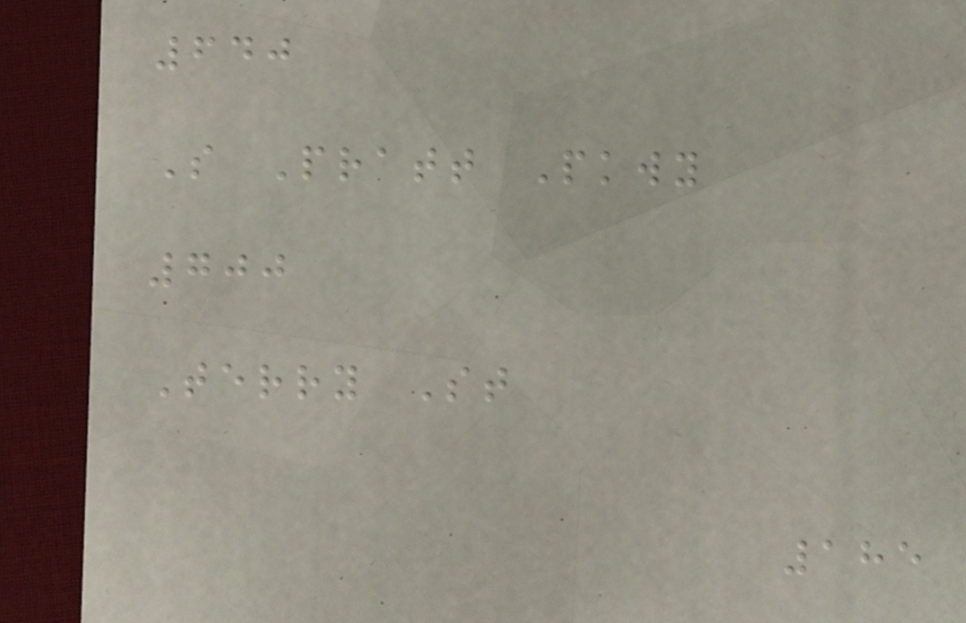640
S Pratt Pkwy
700
Terry St
185
